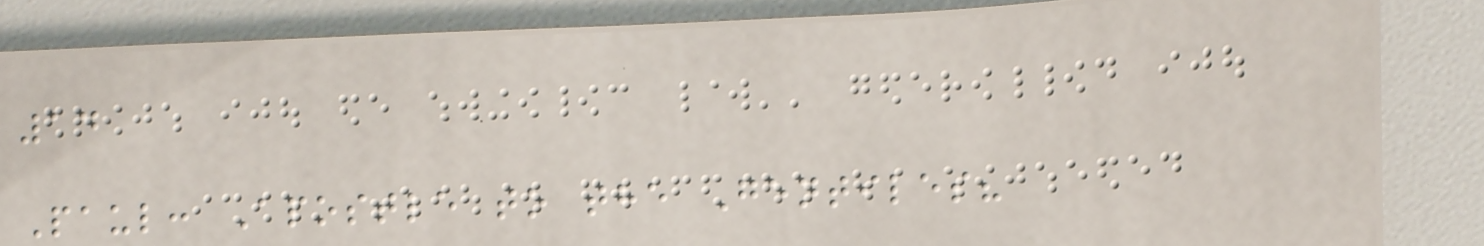14
Paul: Apostle to the Gentiles?
